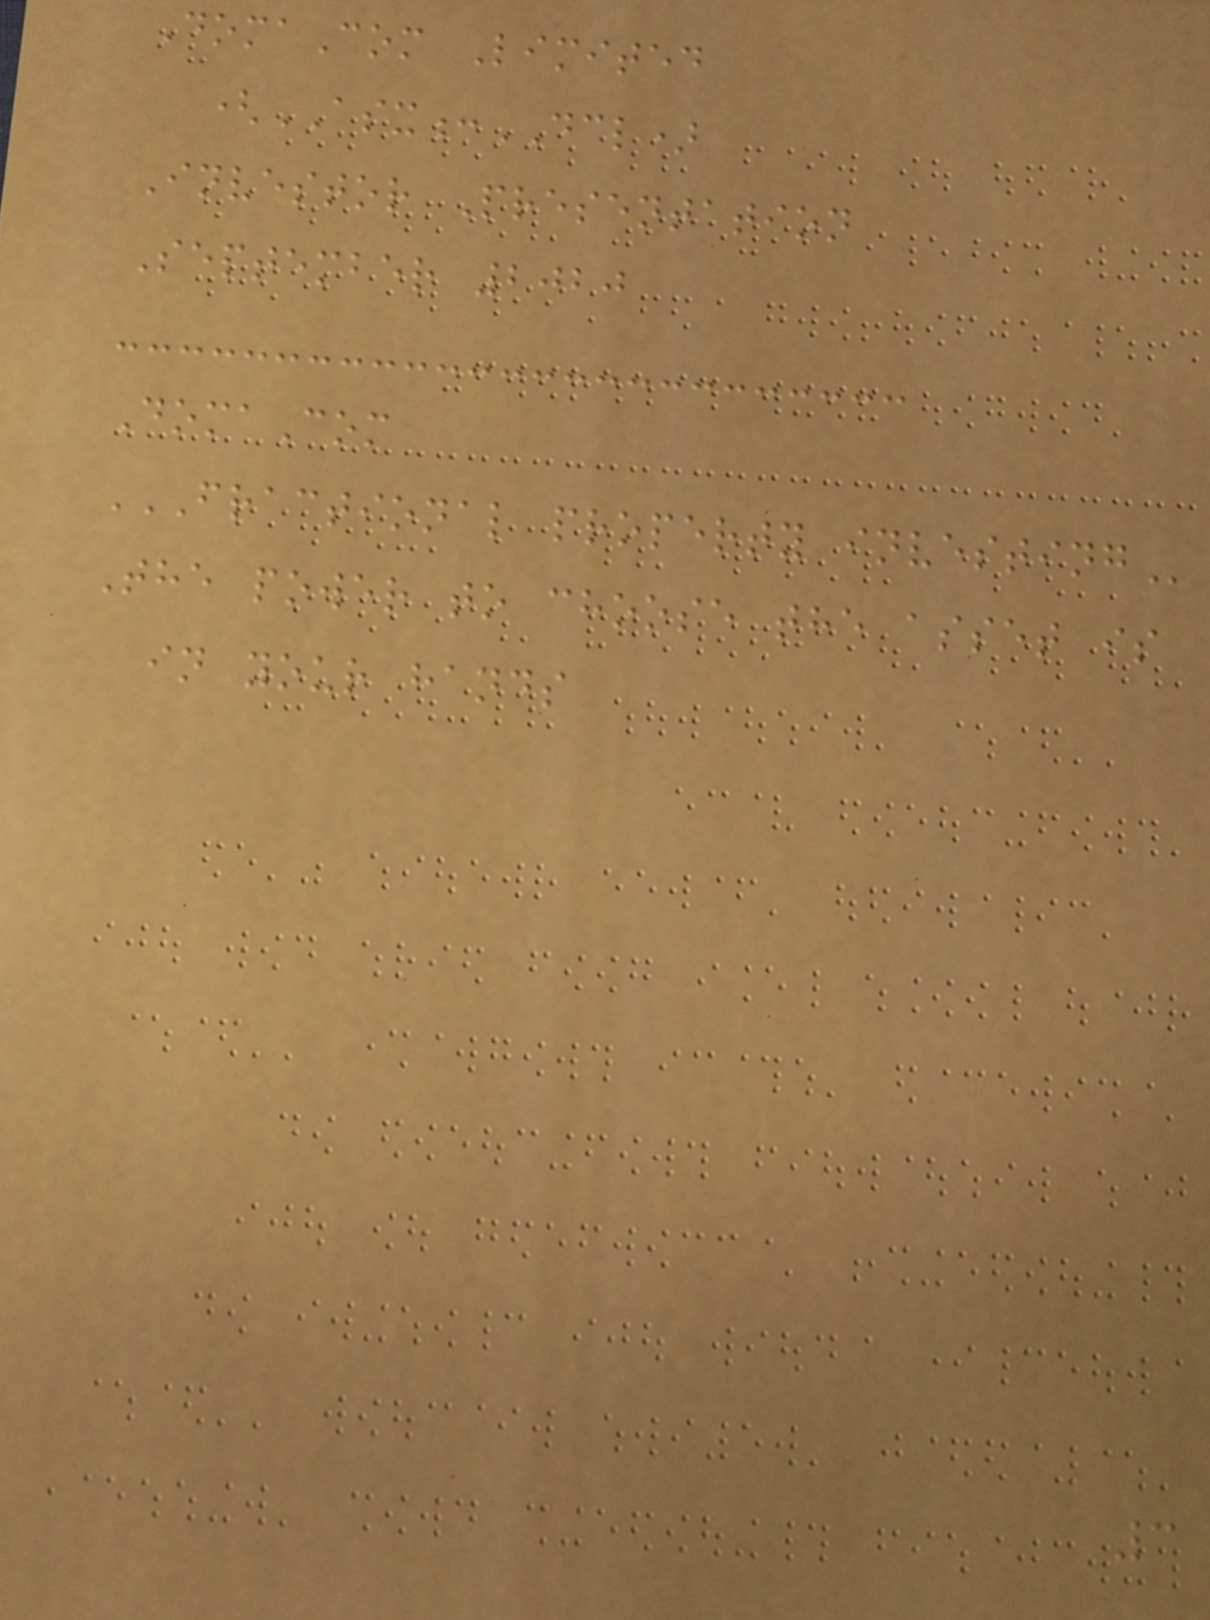DomaCom Limited
(ASX:DCL)
Investor Presentation
September 2020
DomaCom
FRACTIONAL PROPERTY INVESTING
The power to choose the asset is
in your hands
3
